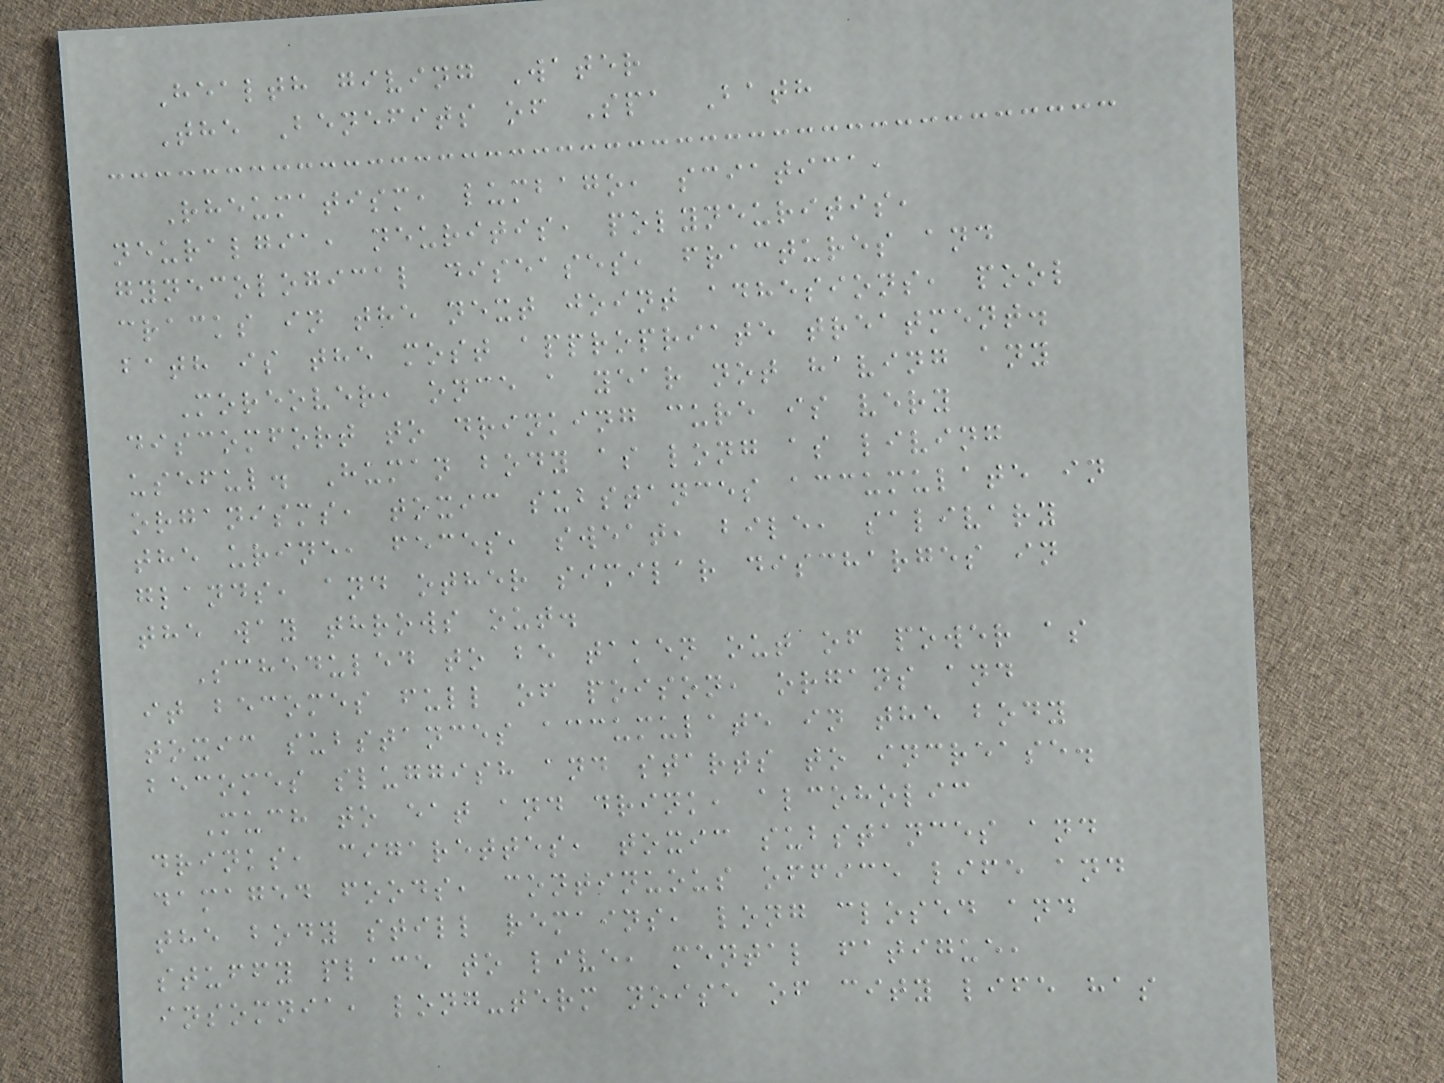Health giving Water
The Benefits of Spa Bath
Rheumatism, lumbago, sciatica,
neuralgia, neuritis, polyneuritis,
gynecological diseases, fractures and
cracks in the next joint adhesions, pool
bath is the most appropriate treatment.
Moreover, once a year not having any
discomfort to drinking cure is very
useful. Human body as long as living
organisms, toxic substances accumulate in
the urine, feces, sweat, bile, salivary
glands, and other similar discharges in
the way throws out.
Scheduled to be taken out of power as
it becomes full of poison, organs and
toxic substances accumulate in the body
becomes sluggish and starts to increase.
Much to eat and drink, alcoholic
drinks, cigarettes, toxic substances and
damaged foods, continuous office life and
the body still remains, long closed and
stuffy place to live, mental fatigue,
insomnia, long-term noise of city life has
